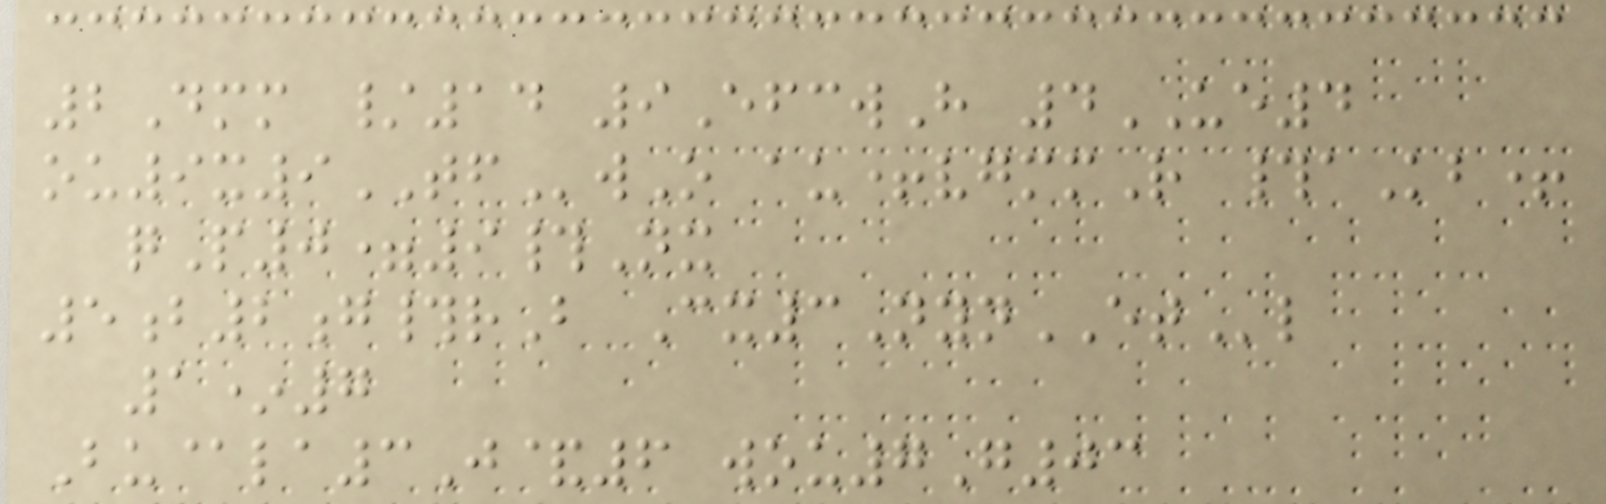2Dmm /14 9EfcwH 4UE4
ou9x9TFwO au+vgmmR #aKb+
qP0=9#Nx
5b2g#rB Cx3NynETl
1*7
Bu@la3J&6 wou7G03
